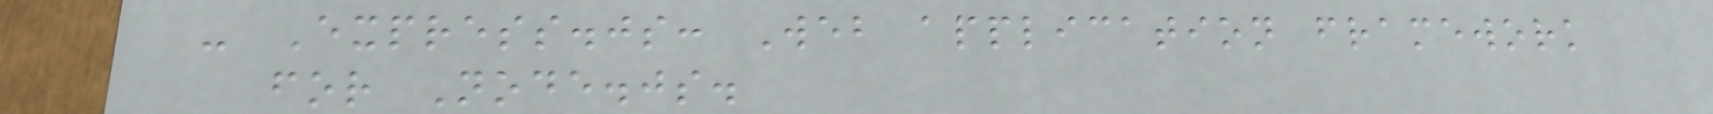- Express.js: Web application framework
for Node.js.
